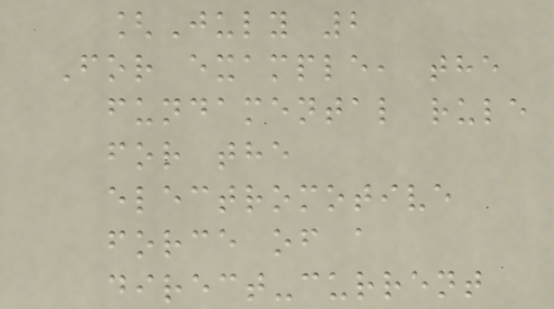[July 2
For example, the
fundamental rule
for the
electromotive
force of a
direct-current
